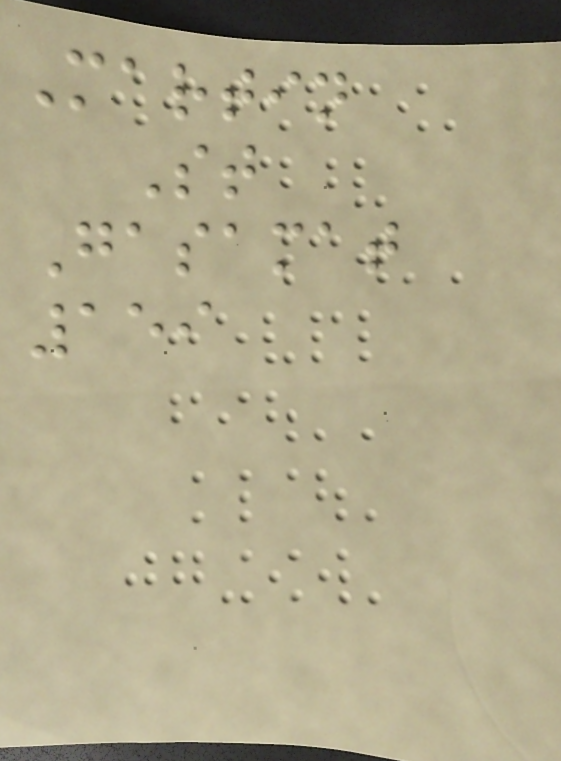Martin
St
Gasamat
159
